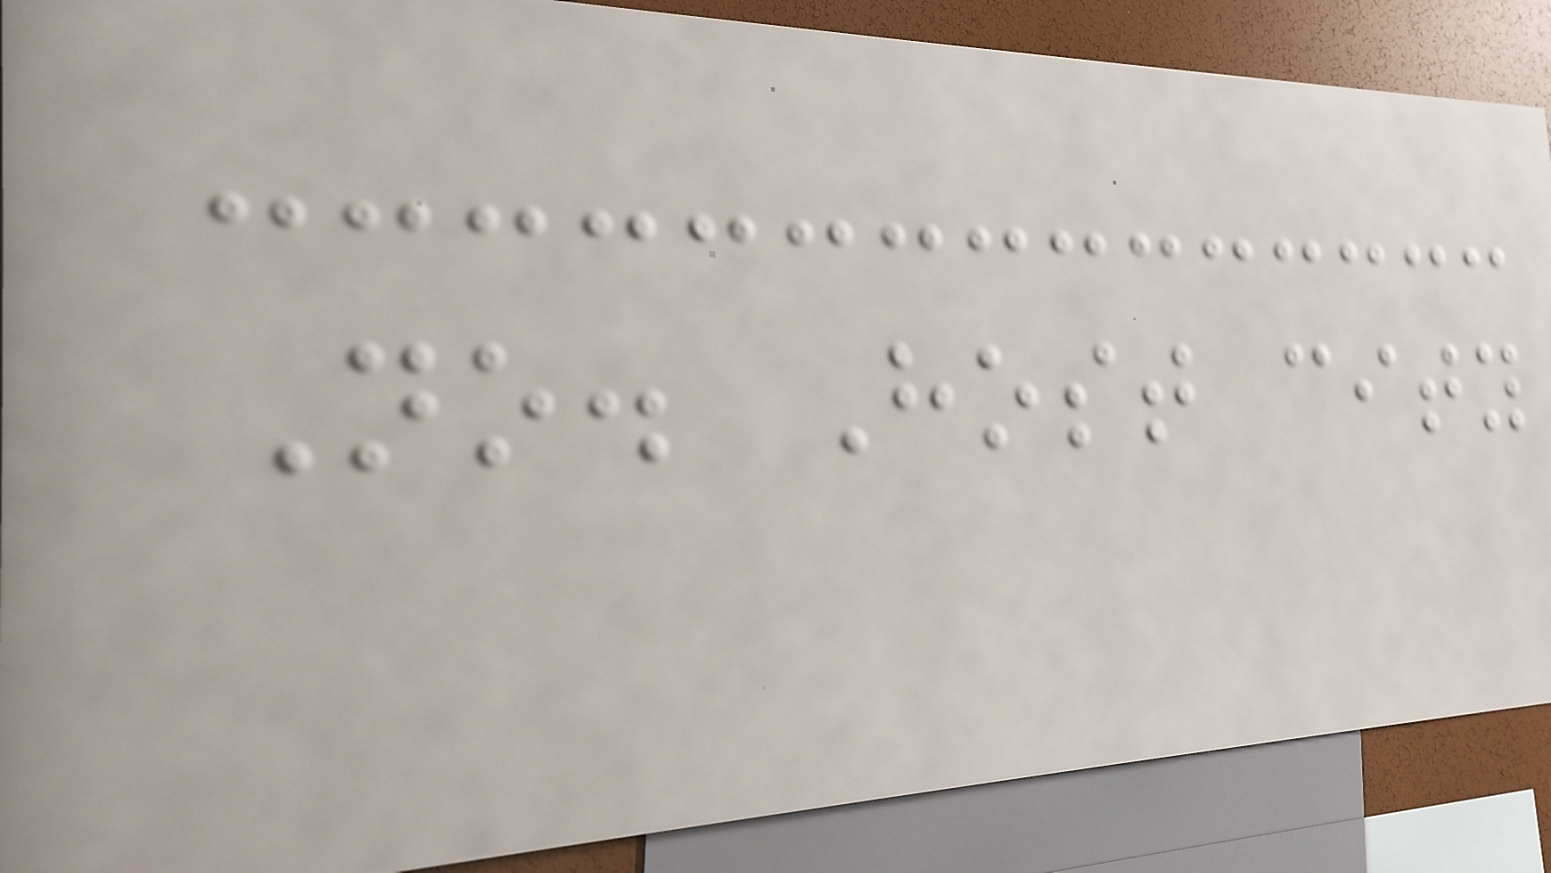No. Host city
